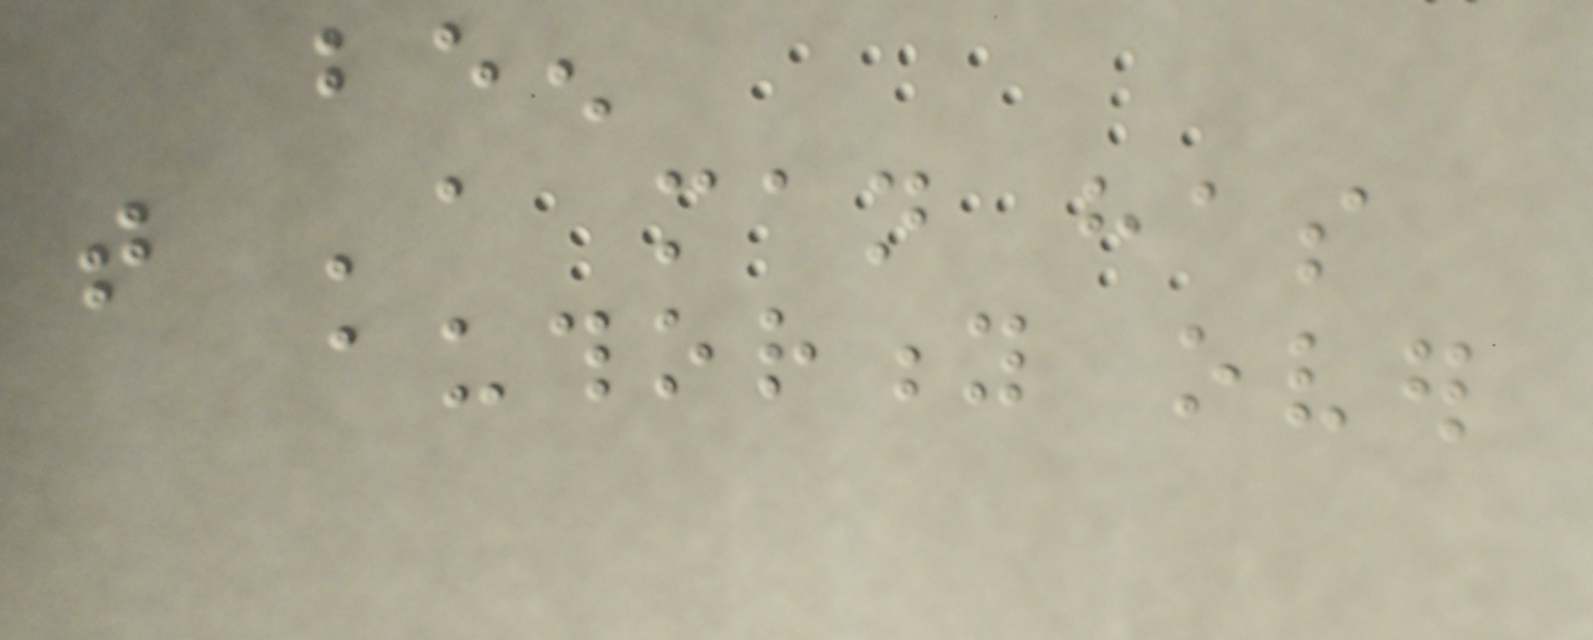been
that 'a man has
authority over
